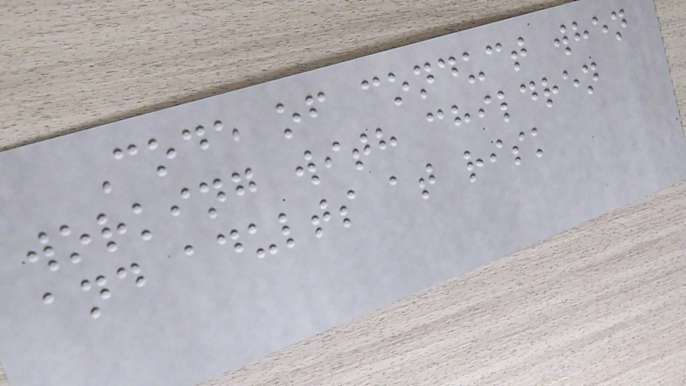Code of conduct when
working with children
and adults at risk
